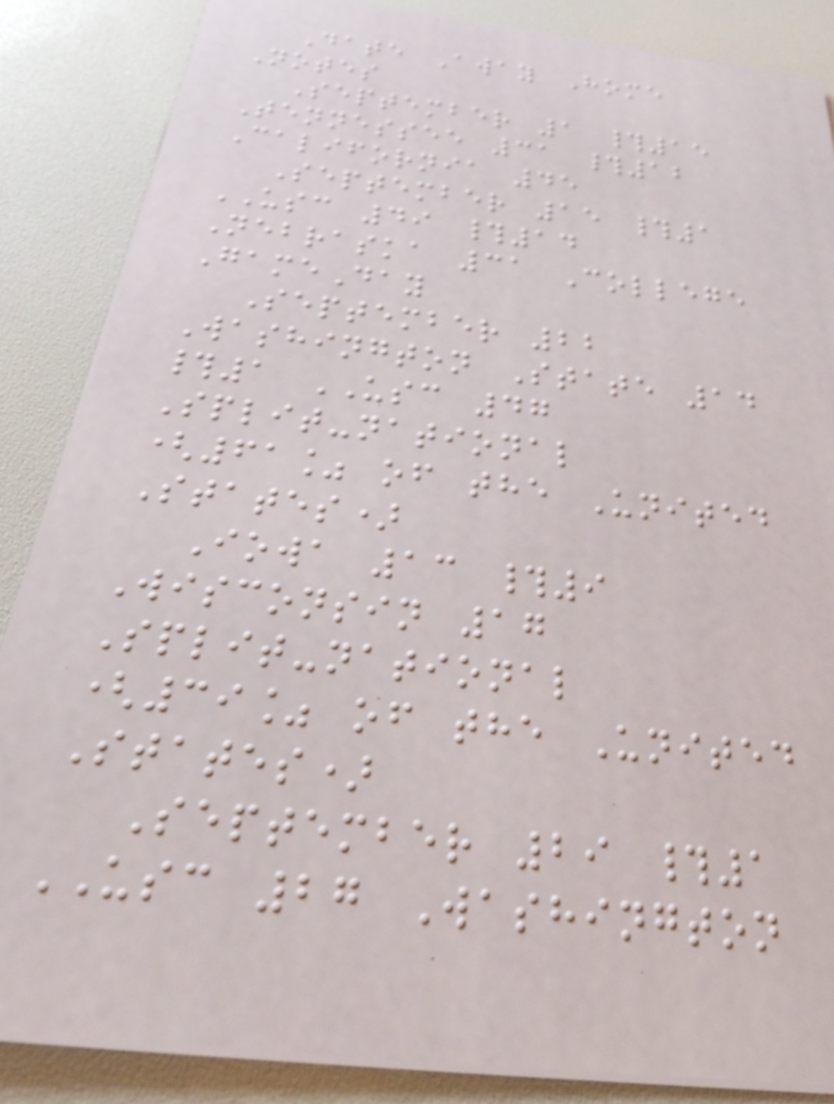Date Away Home
Notes
September 1 #15
Tennessee 31 #12
California 45
September 15 #1
USC 49 #14
Nebraska 31 College
GameDay
September 22
Washington State 14
#1 USC 47
Split-national
(61% of the United
States)
Iowa 13 #9
Wisconsin 17
Split-national
(39% of the United
States)
September 29 #1
USC 27 Washington
